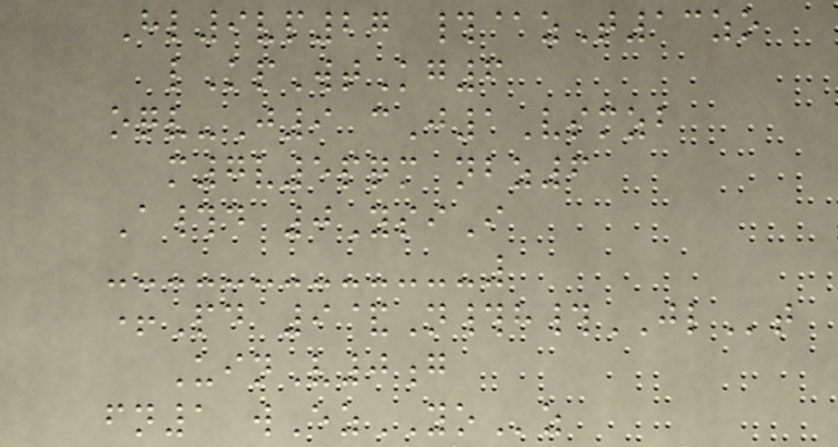Hl9vp27 #@zT13zo
lKpWtKg6
oqv-J9 cJ1Vsmzb
m7v5pqm nbz6
A#d 0YsiI
+Pd 9&N#h#JLt
UinV0g
fn1 wEzYOz
